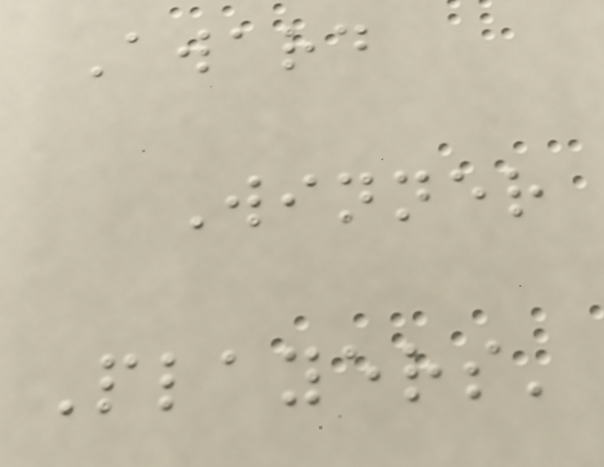Award
Winner
Players'
